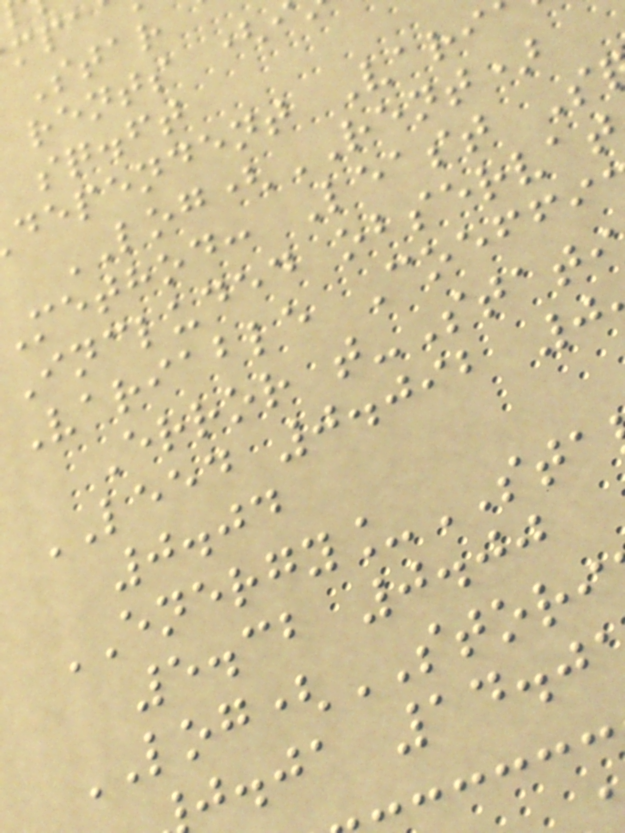rents (
sq.ft
dependent Vari
LOG(RENT)
method: Least S
Included observat
Variable Coeffi
Error t-Stati
LEED 0.092 0
0.04
ENERGY_STA
5.32 0.00
LOG(STORI
j.ja 14.0
